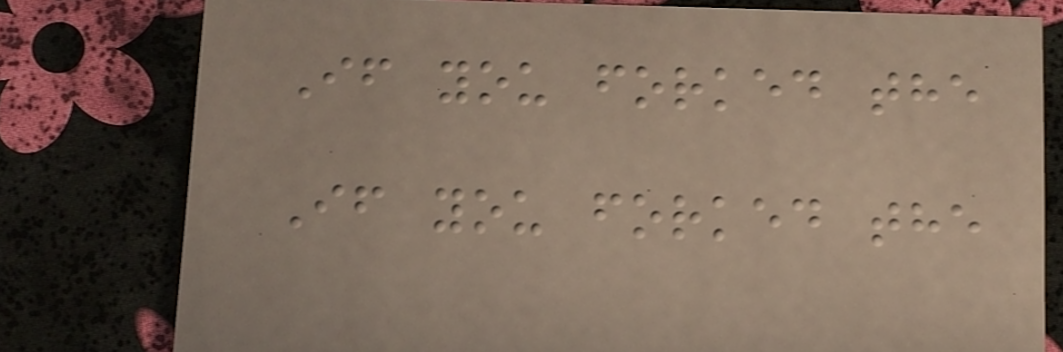If you forked the
If you forked the
